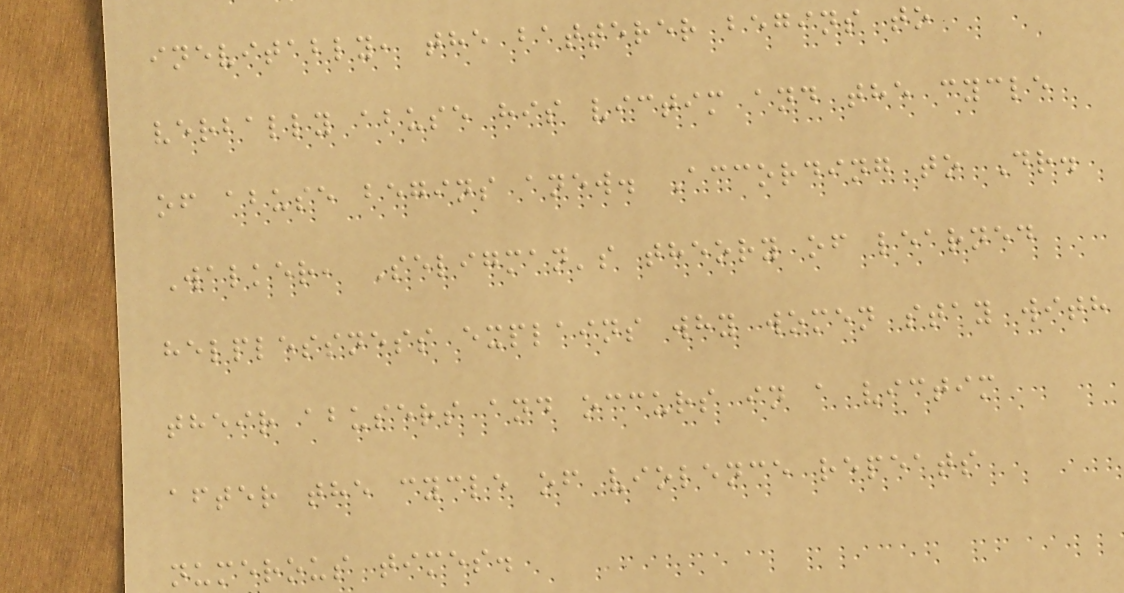inevitably, the batterer begins to
verbally abuse his victim and the cycle
of abuse begins anew. According to Dr.
Walker, Seligman's theory of learned
helplessness explains why women stay with
their abusers and occurs in a victim
after the cycle of violence repeats
numerous times.
